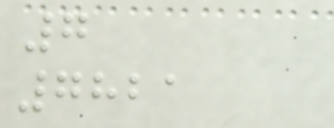7
7821
